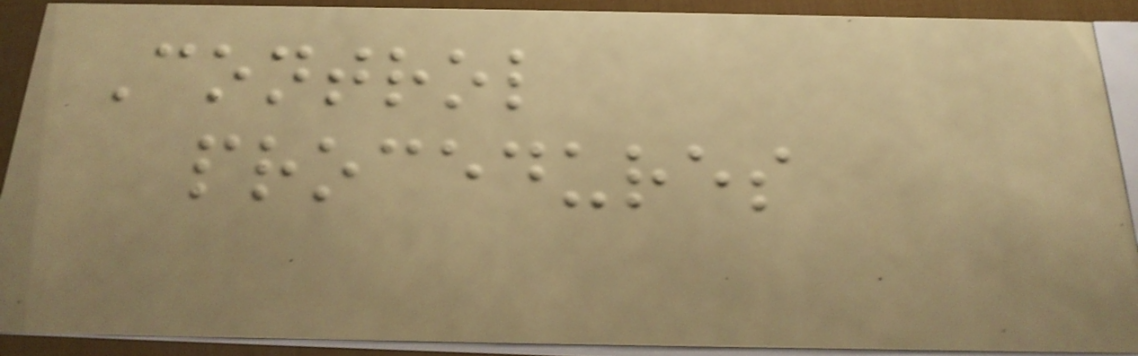Control
procedures
